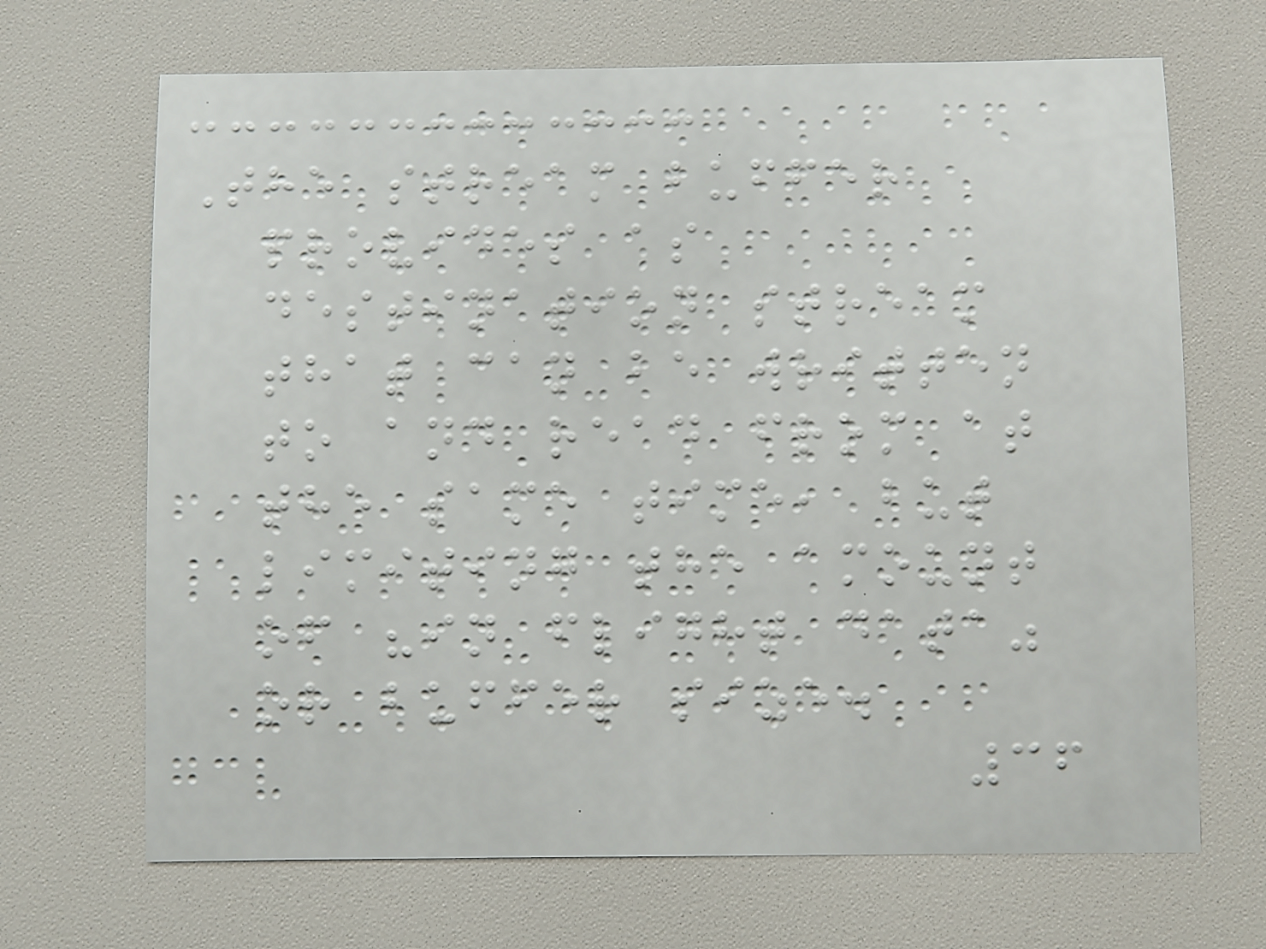The stream buffer
provides as
destination stream
that can be written
to and read from at
the same time, but
limiting the amount
of "in flight data"
or buffer size.
36
